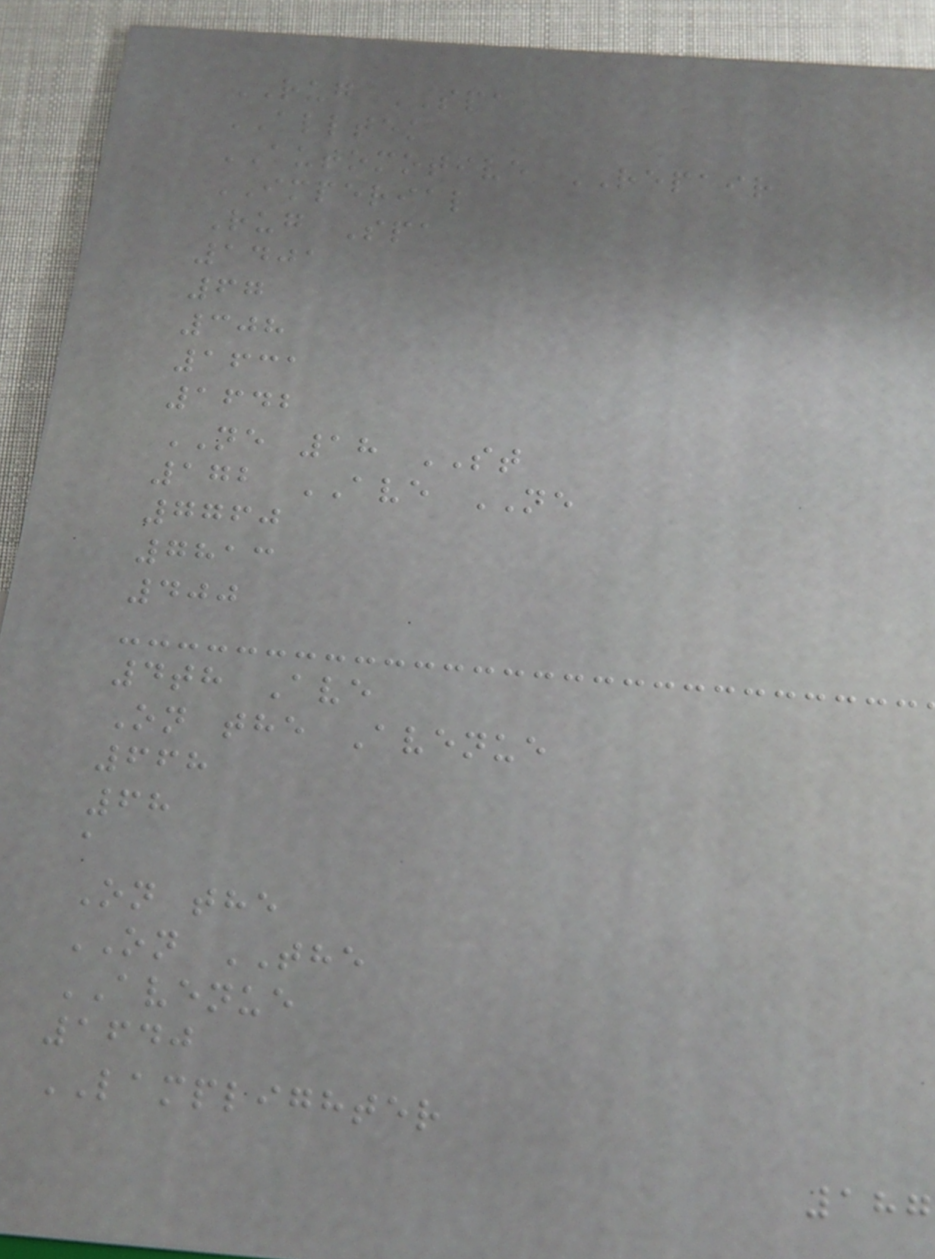RUG SPA
ALLTEK
AUTOMOTIVE REPAIR
IMPERIAL
Rug Spa
1401
67
308
1631
1642
NE 18 ST
172 AVE NE
7760
7813
400
4th Ave
On the Avenue
668
68
a
On the
ON THE
AVENUE
1640
LAMPLIGHTER
187
